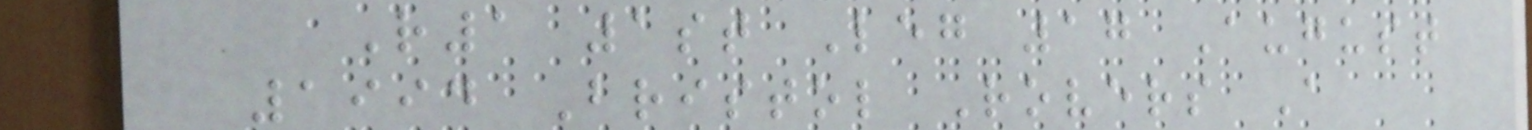R1 1st Leg 17 August
1994 Bristol Rovers A
